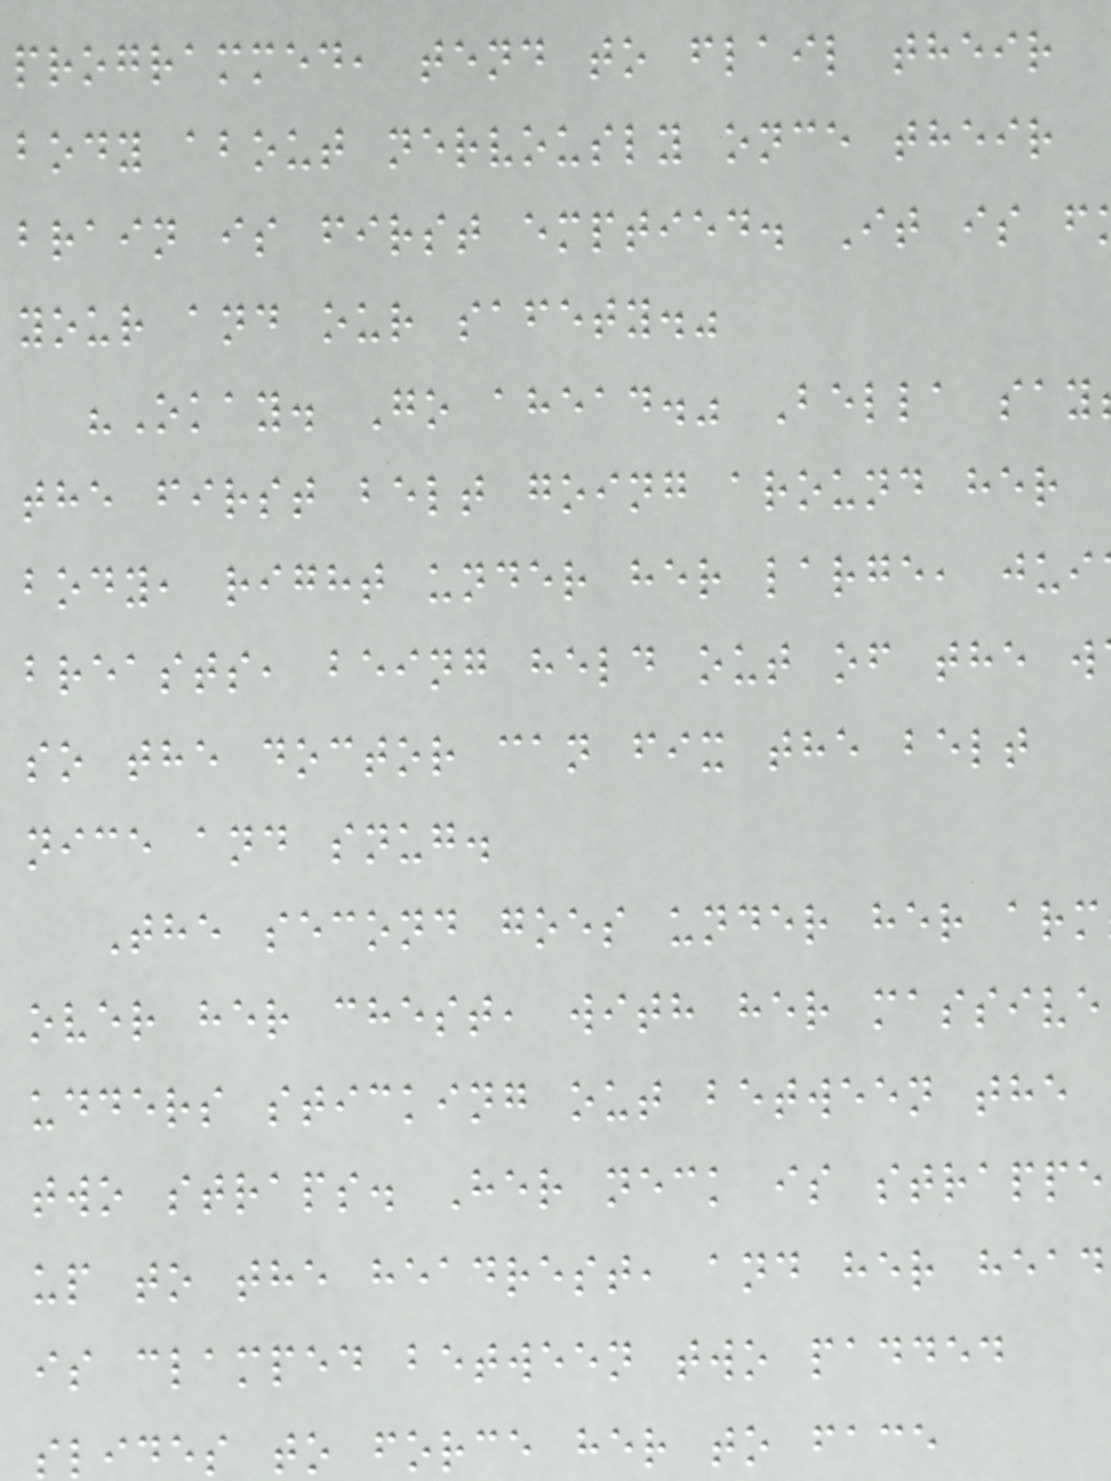programmed, tend to flail their
body about nervously once their
brain is first emptied. It is f
your and our safety."
"Okay. Go ahead." Bella say
the first belt going around her
body, right under her large, jui
breasts, being held out of the w
so the doctor can fix the belt
nice and snug.
The second goes under her arm
over her chest, with her massive
udders sticking out between the
two straps. Her neck is strappe
up to the headrest, and her head
is clamped between two padded
slides to force her to face
